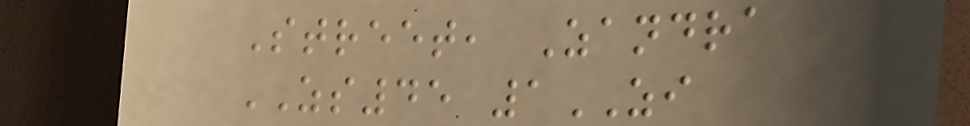Street, Zandra
ZS45 1ZI
